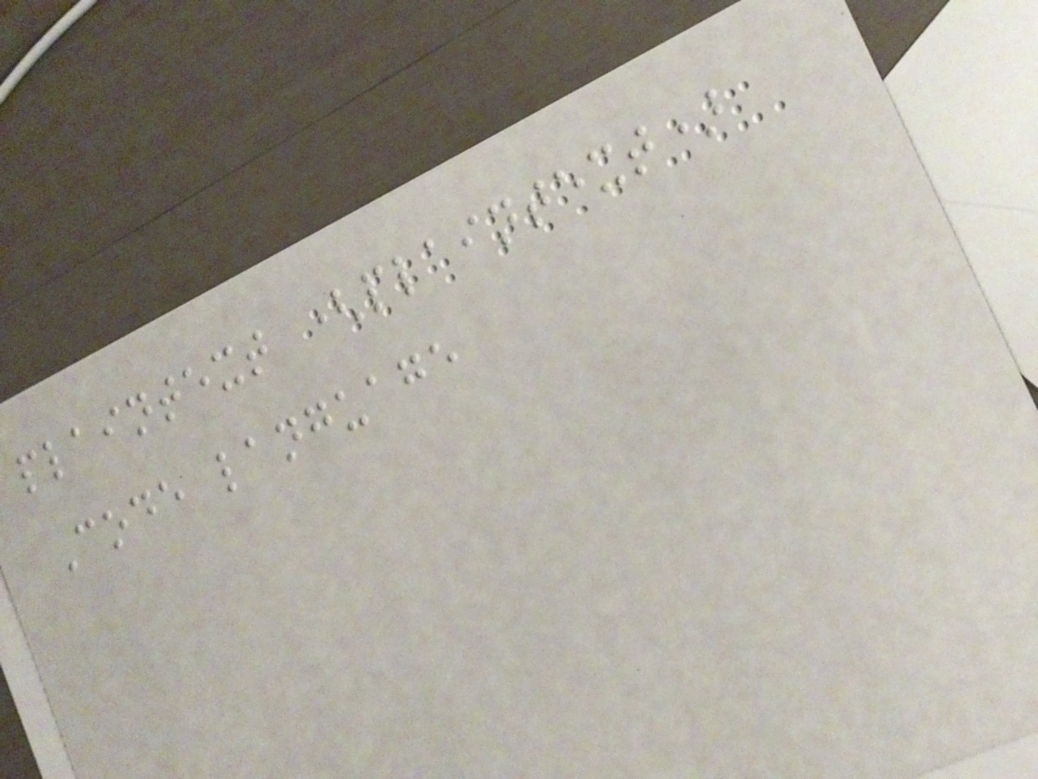plaintext (plaintext)
Code language
